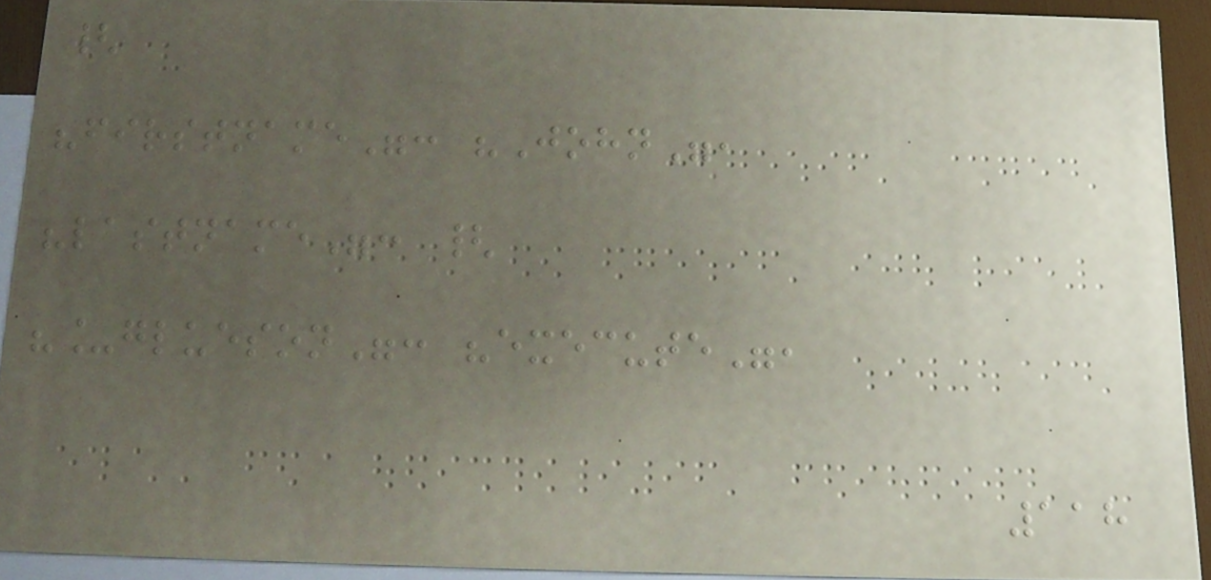{
"firstname": "John",
"lastname": {
"_glueson": "execute",
118
